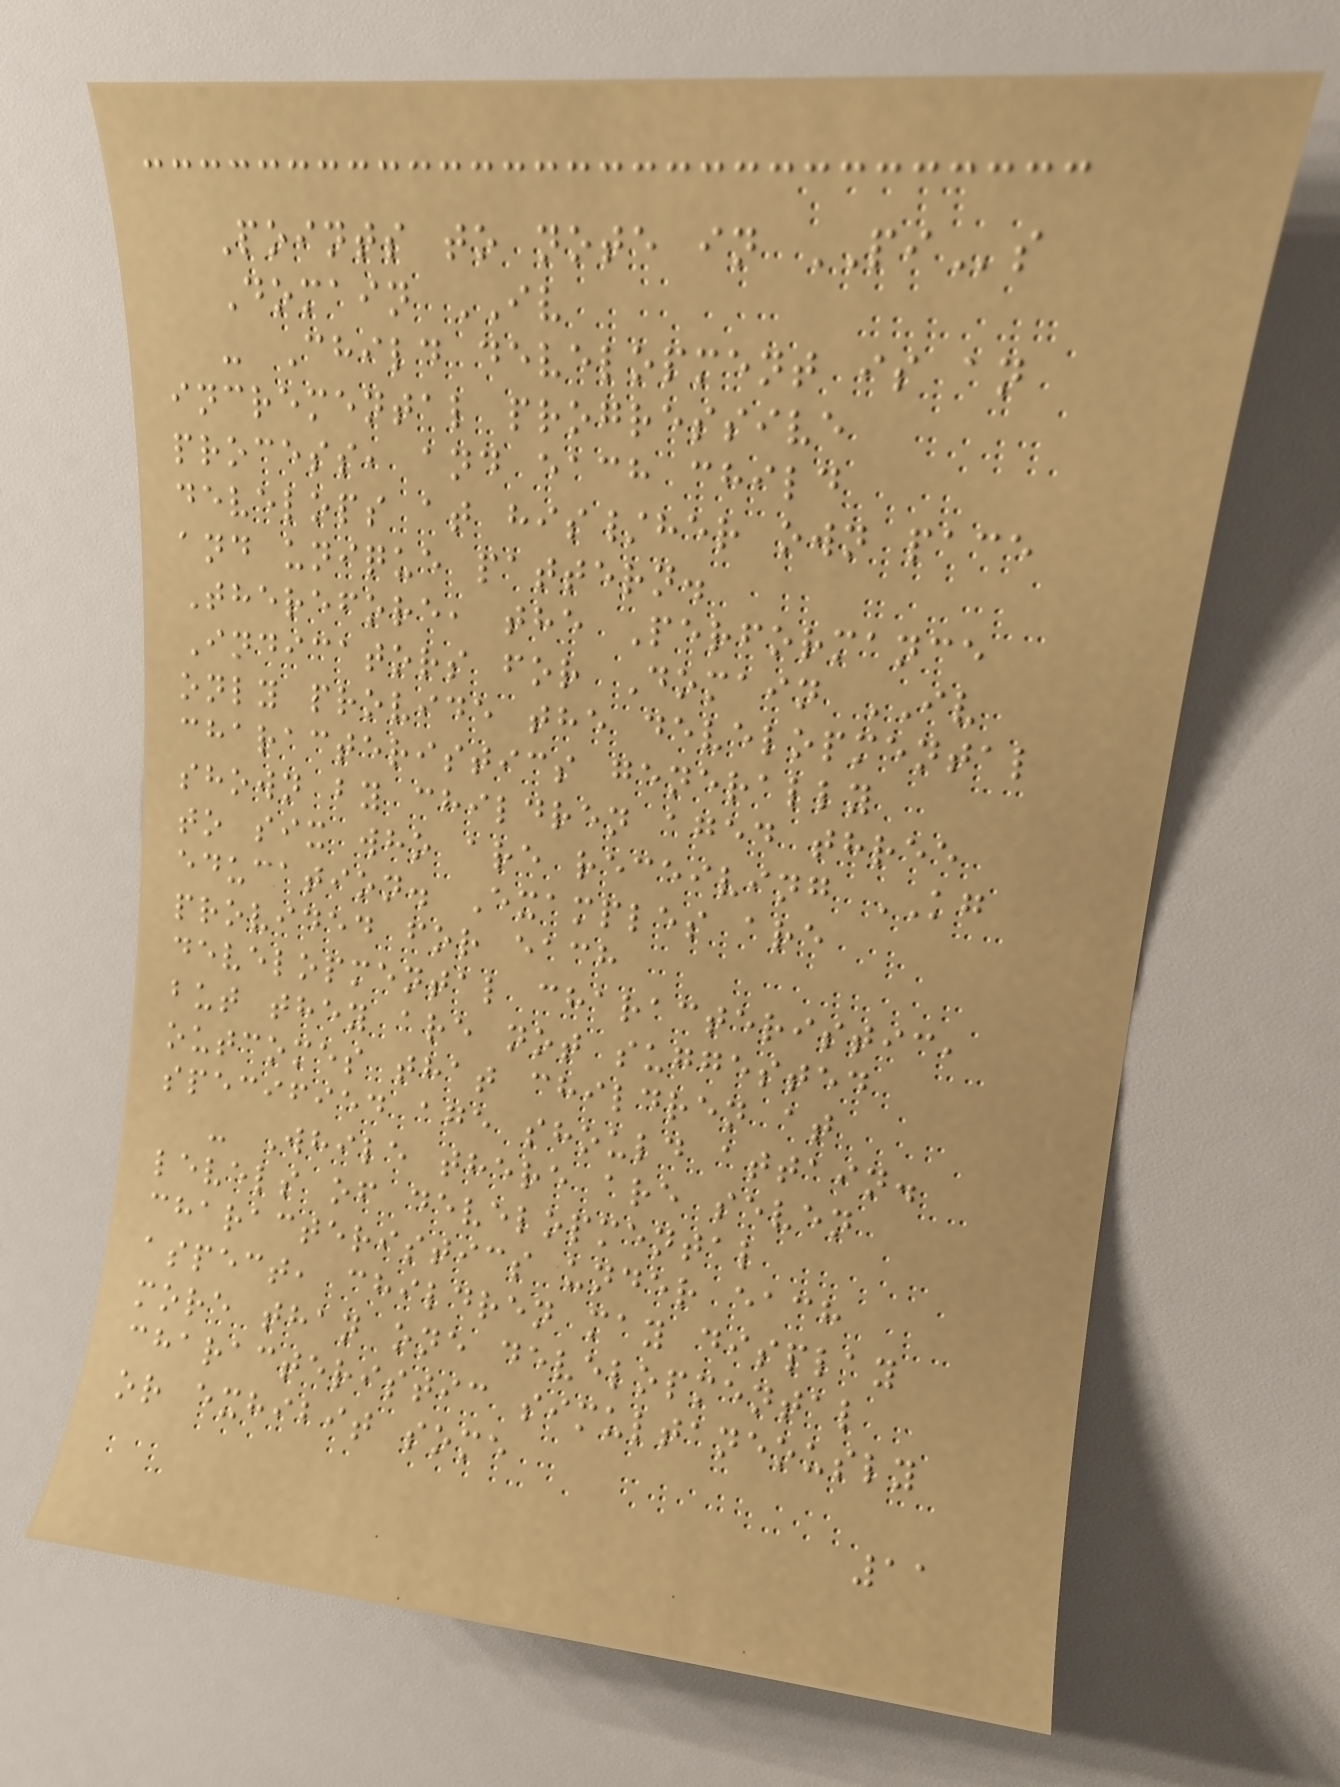Points to note in PIs
Domain IV
- Child development is an
incremental progressive
process, and each child
develops at his/her own pace
and unique pattern.
Therefore, the Performance
Indicators for Domain IV
only provide the developmental
characteristics generally
shown by children aged three
to six who are receiving KG
education. Examples are
provided for each
developmental characteristic,
but they are not suggested
outcomes that children at
specified age should attain.
- While there are seven
levels of developmental
characteristics under each
aspect, children may display
more than one developmental
characteristic simultaneously
or exhibit some
11
